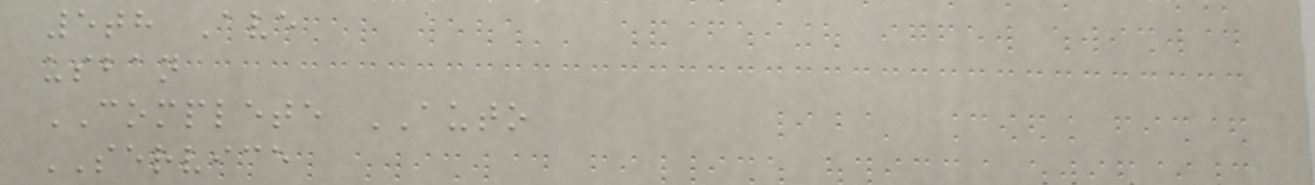5th Ave
usban
COMPLETE AUTO
SERVICE
